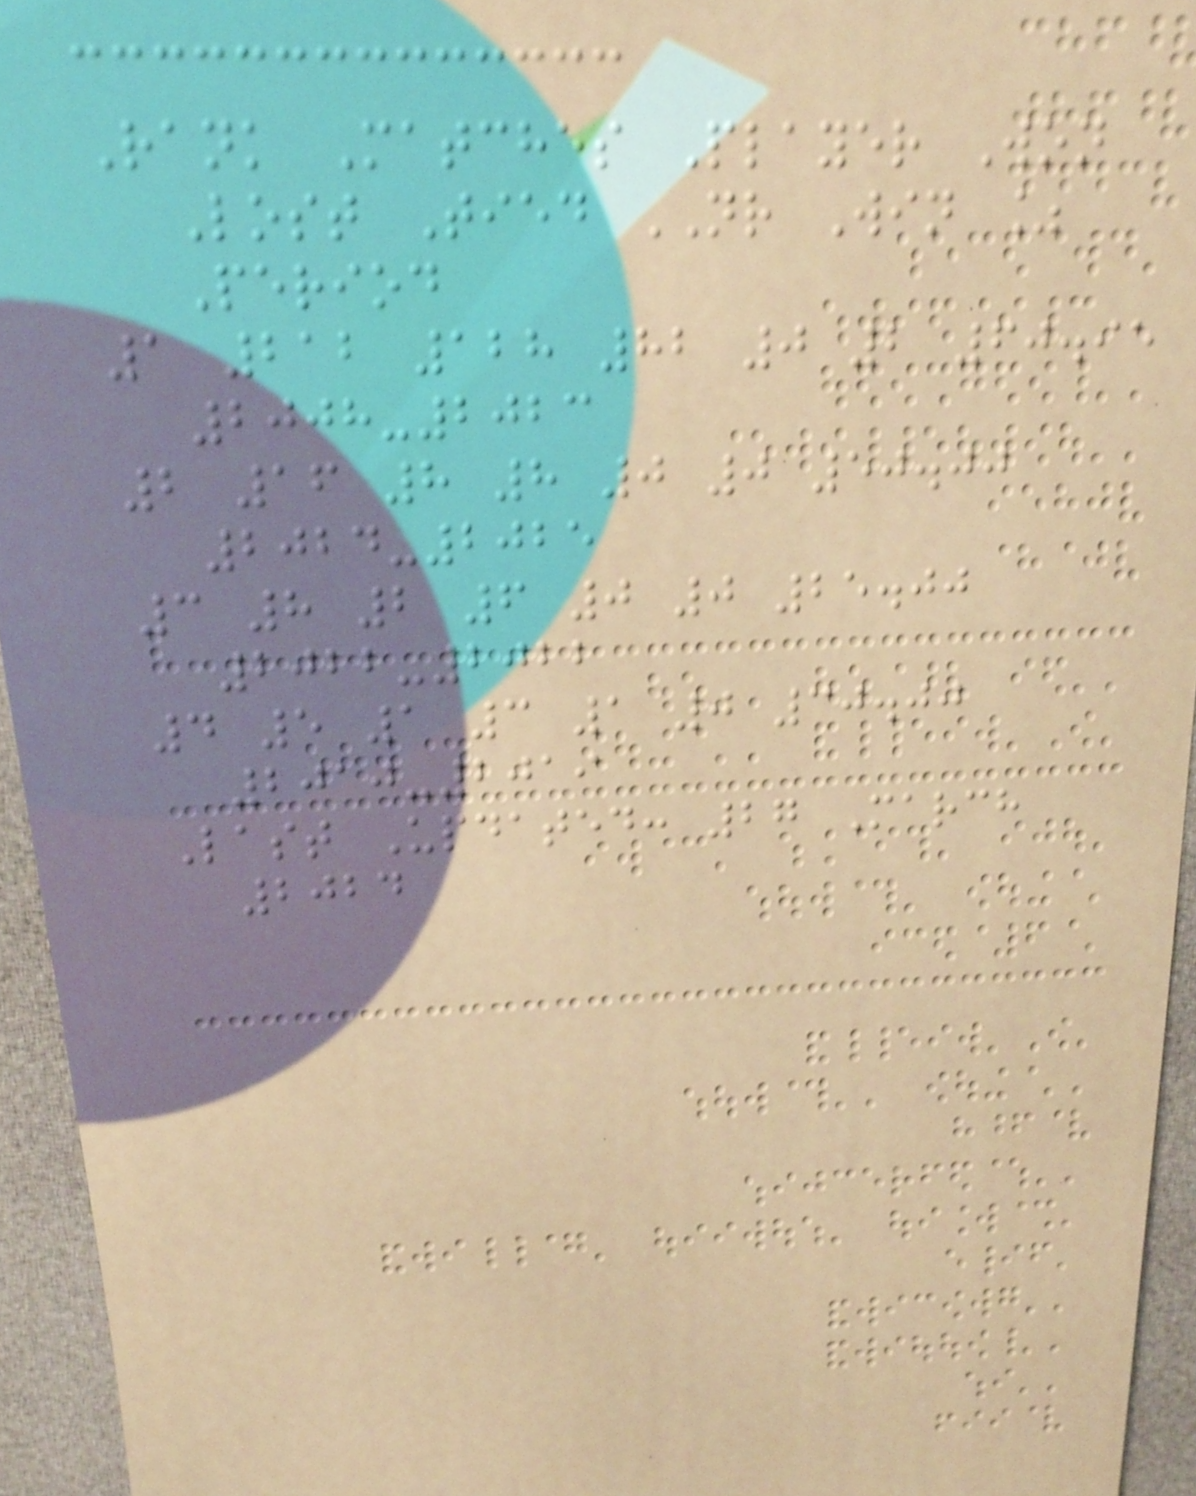Rank Matches Player Won
Lost Tied NR Win %
Period
1 212 128 82 0 2 60.95
2008-2023
2 16 8 8 0 0 50.00
2024-2025
3 8 2 6 0 0 25.00
2022-2022
4 5 1 3 1 0 30.00
2010-2019
Last Updated: 27 March
2024
